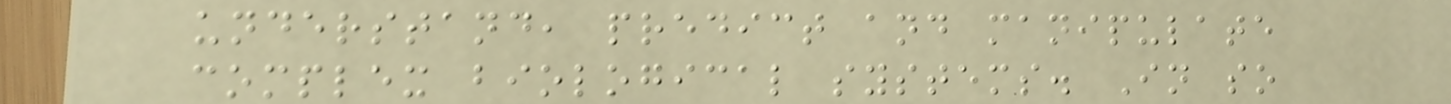understand, predict and manipulate
complex biological systems. In so
